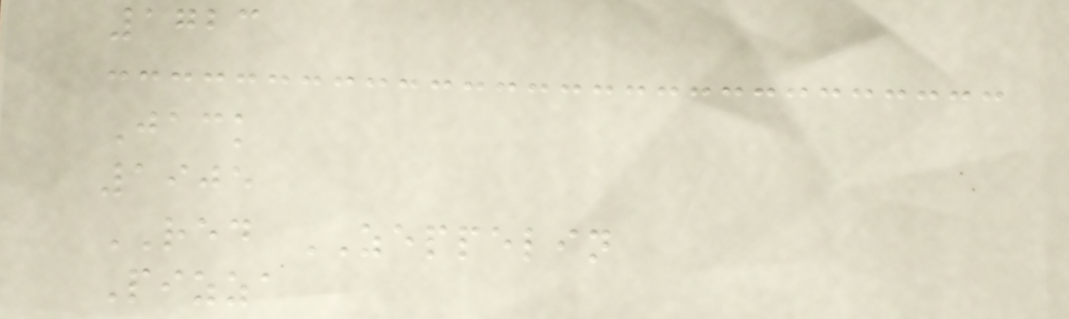1723
Jack
1905
RED ZEPPELIN
Pizza
